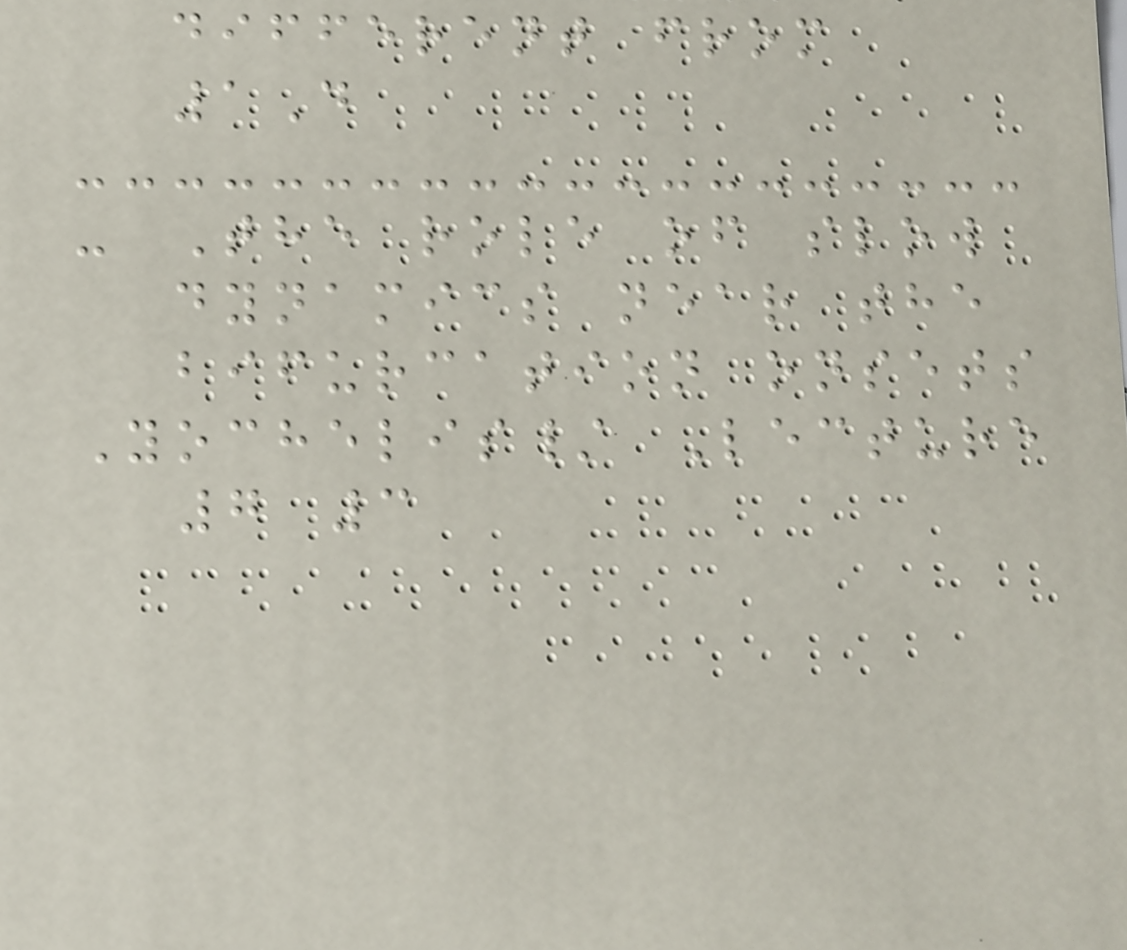different from
1D
- The role of slow
dynamics near the
bifurcation onsets
Yochelis/ Lecture
7 3
